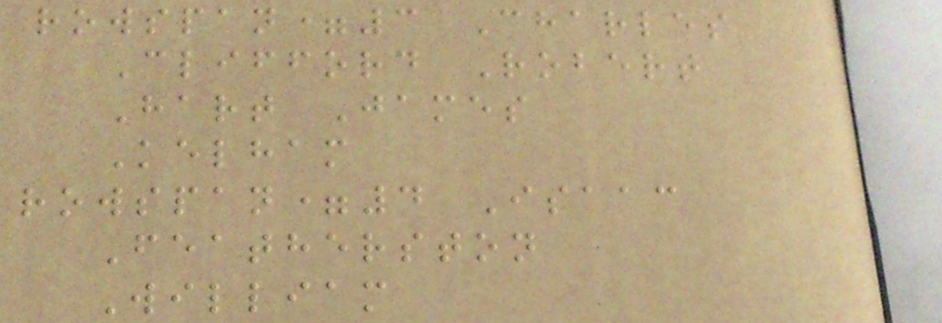rowspan=3 Charles
Clifford Robert
Hart James
Kelham
rowspan=4 Isaac
Featherston
William
